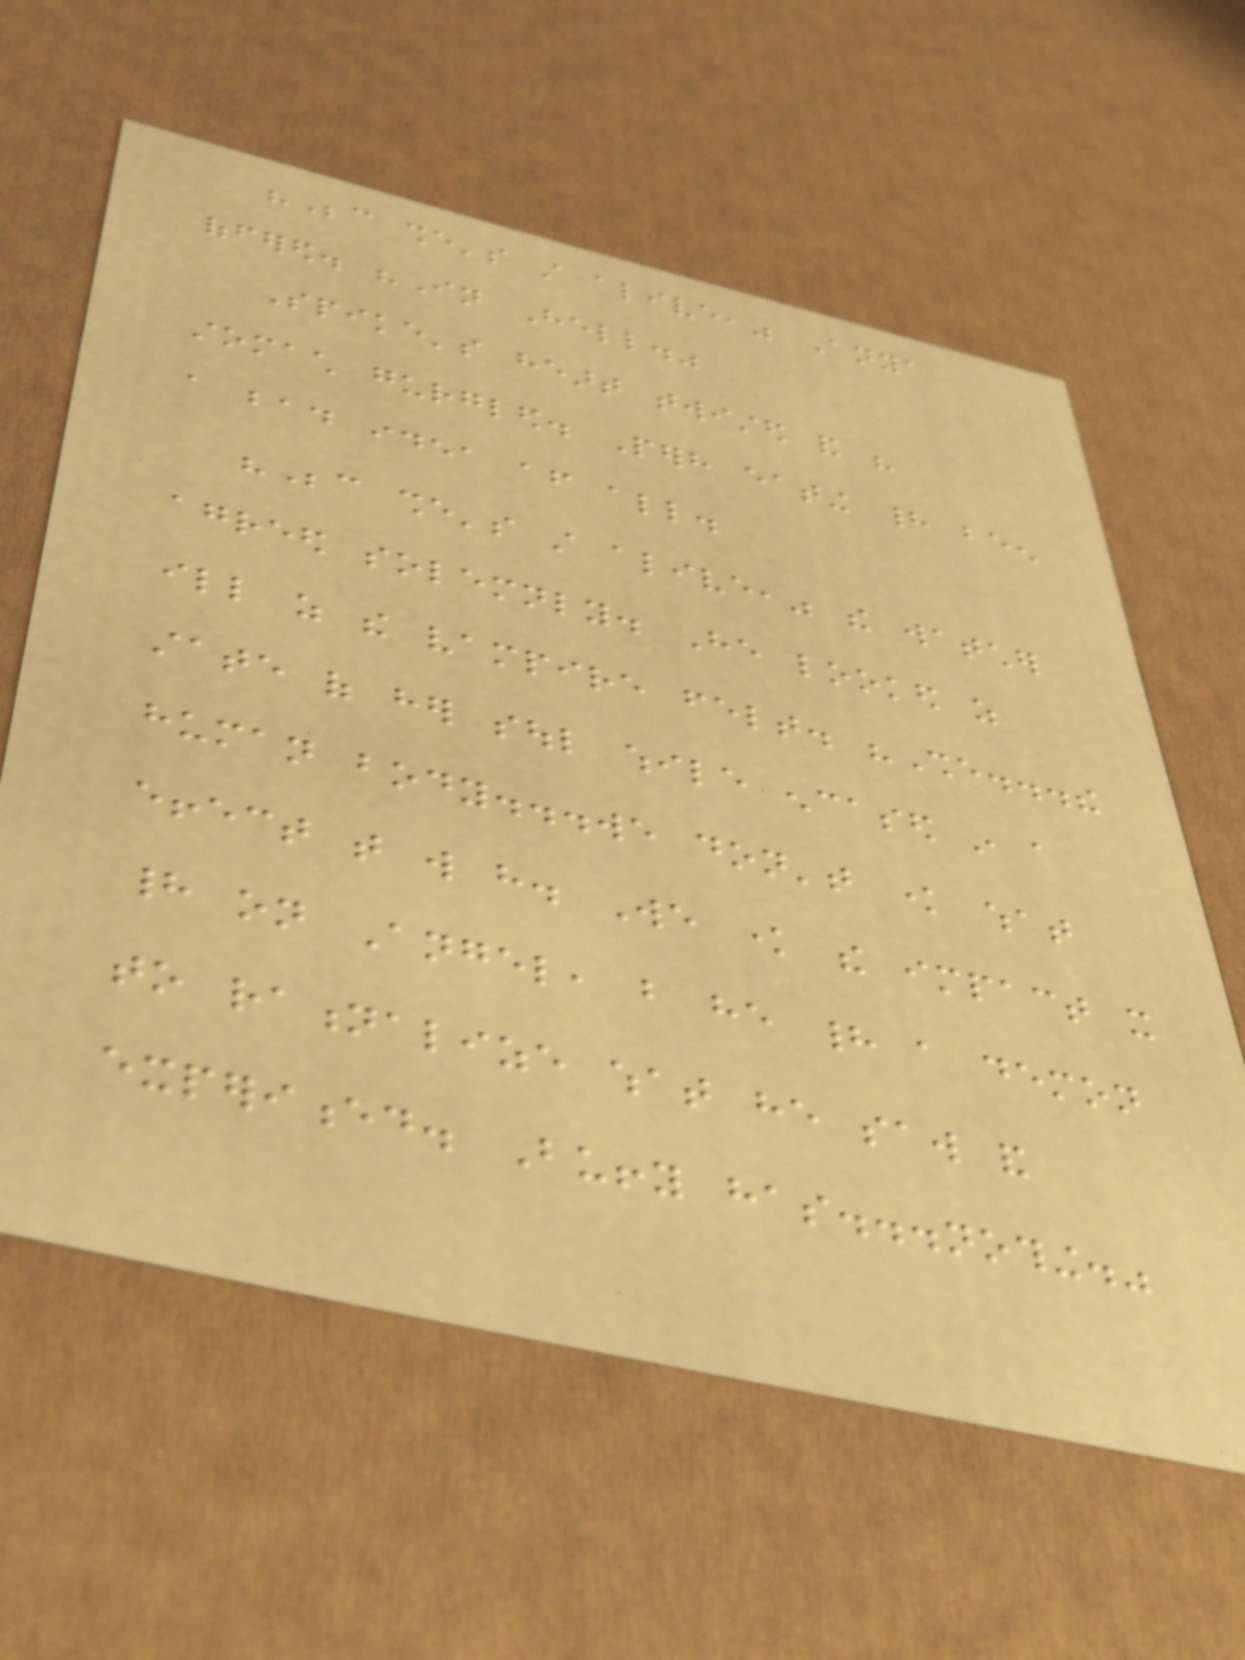"Because she's still alive," Anya
offered. "In Hell."
Spike's heart twisted and his
stomach gurgled. Perhaps eating had been
a bad idea after all.
"Because she's still alive," the watcher
agreed solemnly. He looked as
ill as the vampire felt. "She...the
state of her soul while encased in a
human body...we don't know what
effect that will have. We know the impact it
had on Angel, but he had a demon
to rationalize what he saw and
experienced. Buffy has...nothing."
